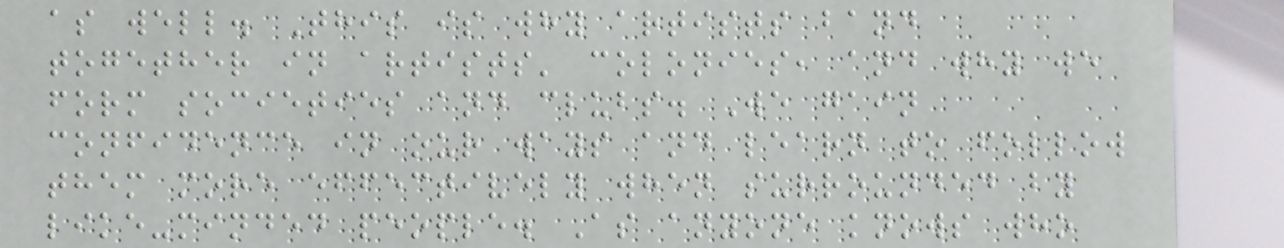as well. This is why artists band
together in artists' colonies, and why we
form societies and clubs. We gain
confidence in our ways and learn to follow
them more effectively when surrounded by
like-minded people. As anyone knows who
